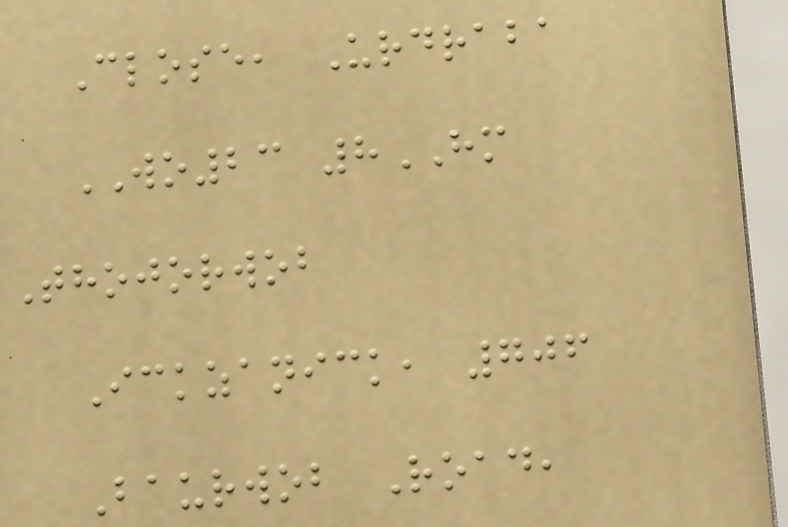Close, Urdraba
WO23 8HM
Thojorwob
Ickzanick, 706
Baurwob Road,
